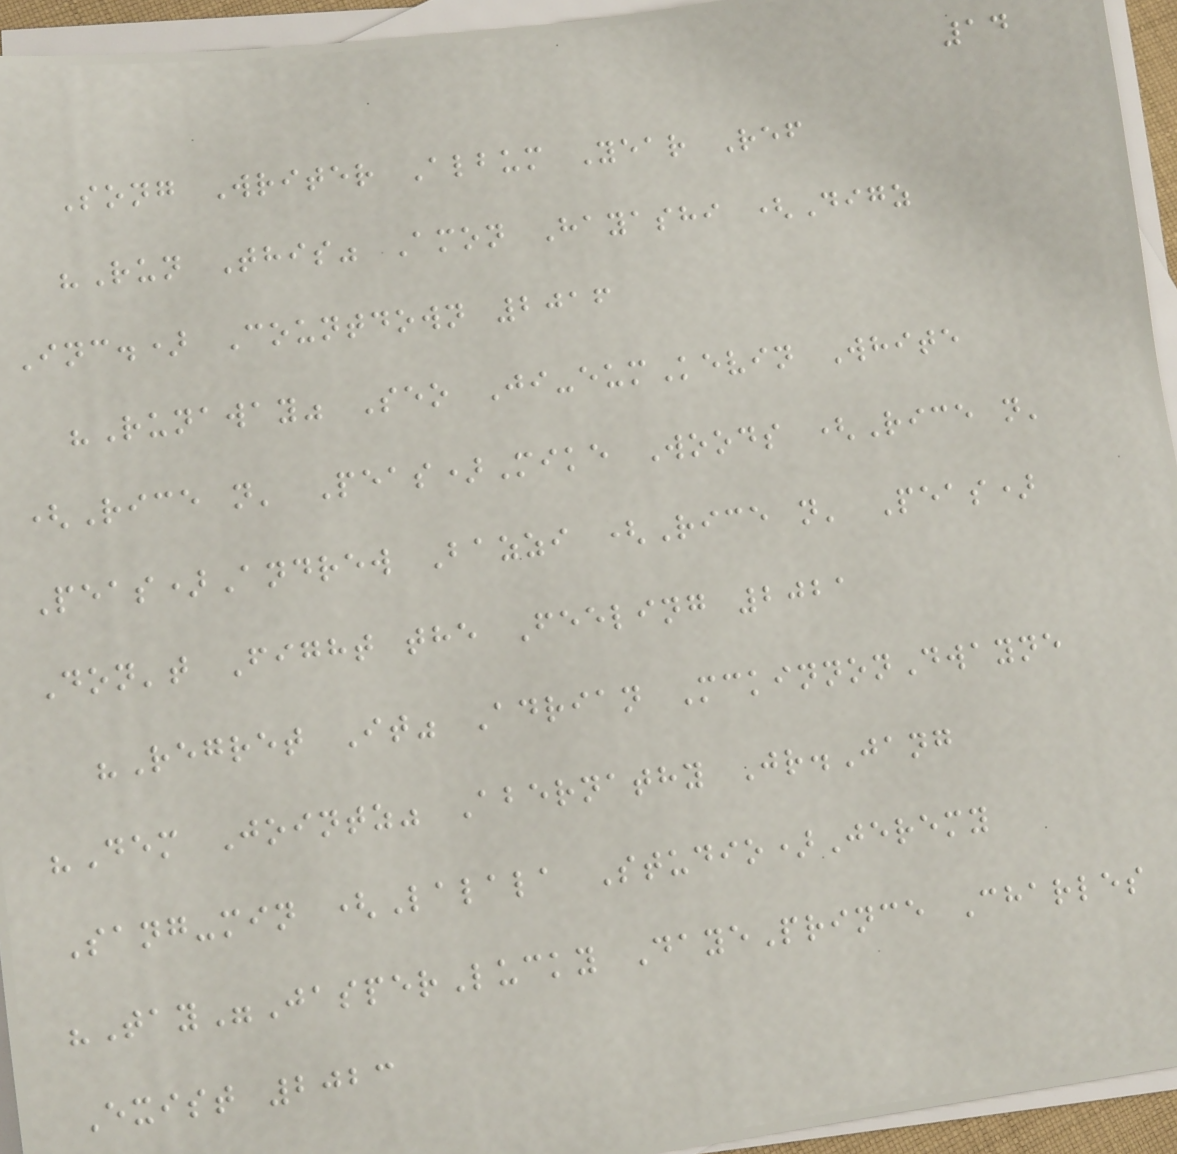14
Song Writer Album Year Ref
"Run This" Amon Hayashi (Digz
Inc.) Countdown 2016
"Runaway" Seo Ji-eumKevin White
(Rice n' Peas)Mike Woods (Rice n'
Peas)Andrew Bazzi (Rice n' Peas)
Don't Fight the Feeling 2021
"Regret It" Adrian MckinnonDwayne
"Dem Jointz" Abernathy Jr.Jang
Sang-min (Lalala Studio)Jeremy
"Tay"JasperLucky DayePrince Charles
Exist 2023
